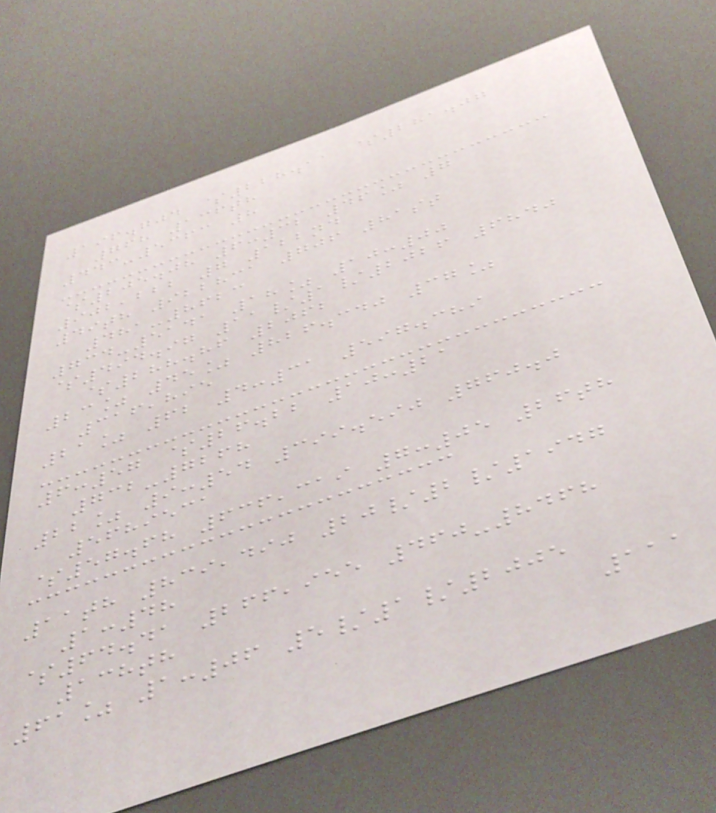196.704 $228.11 $281.07
768 136th
443-5363 8
$205.08 6:32 46% 7
902,222 7 122nd
49th 922831 706 81st
481-8623
734-5141 18% 10:00
$494.97 11/1/2026 6840
$288.86 2062
23% 45% 826.340 37%
316,895
21% 62 4:31 597.389
6:57 $26.22 10:21
732-7268
22% 9:54 399.590 760.0
5689531
$57.68 636,319 7:05 26th
11th 839,490 20/2/1947
1:48
$64.41 266,955 460-8468
138th
61% 1:06 5/1/2005
111
